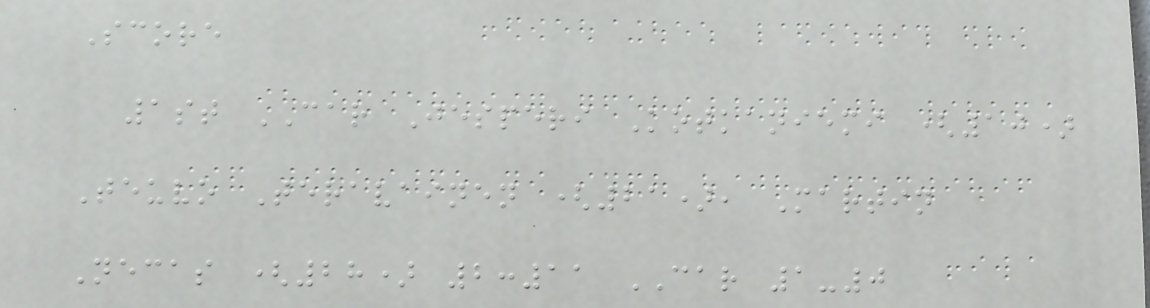Score
1st CAR Jesperi Kotkaniemi (10)
Teuvo Teravainen (21), Martin
Necas (28) 2:11 CAR 1-0
